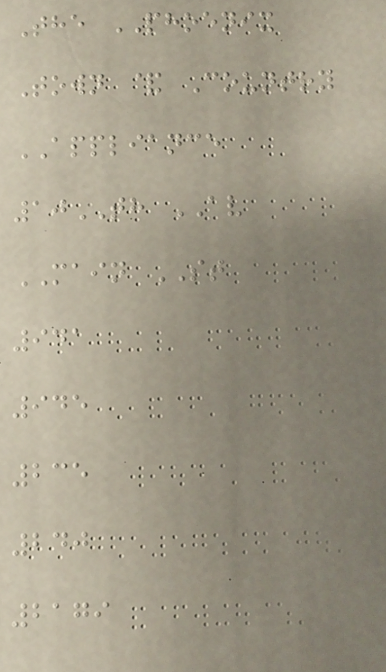The PHOENIX
Town & Country
APPLIANCE
10TH AV
MAIN ST
941
945
235
240
2179
